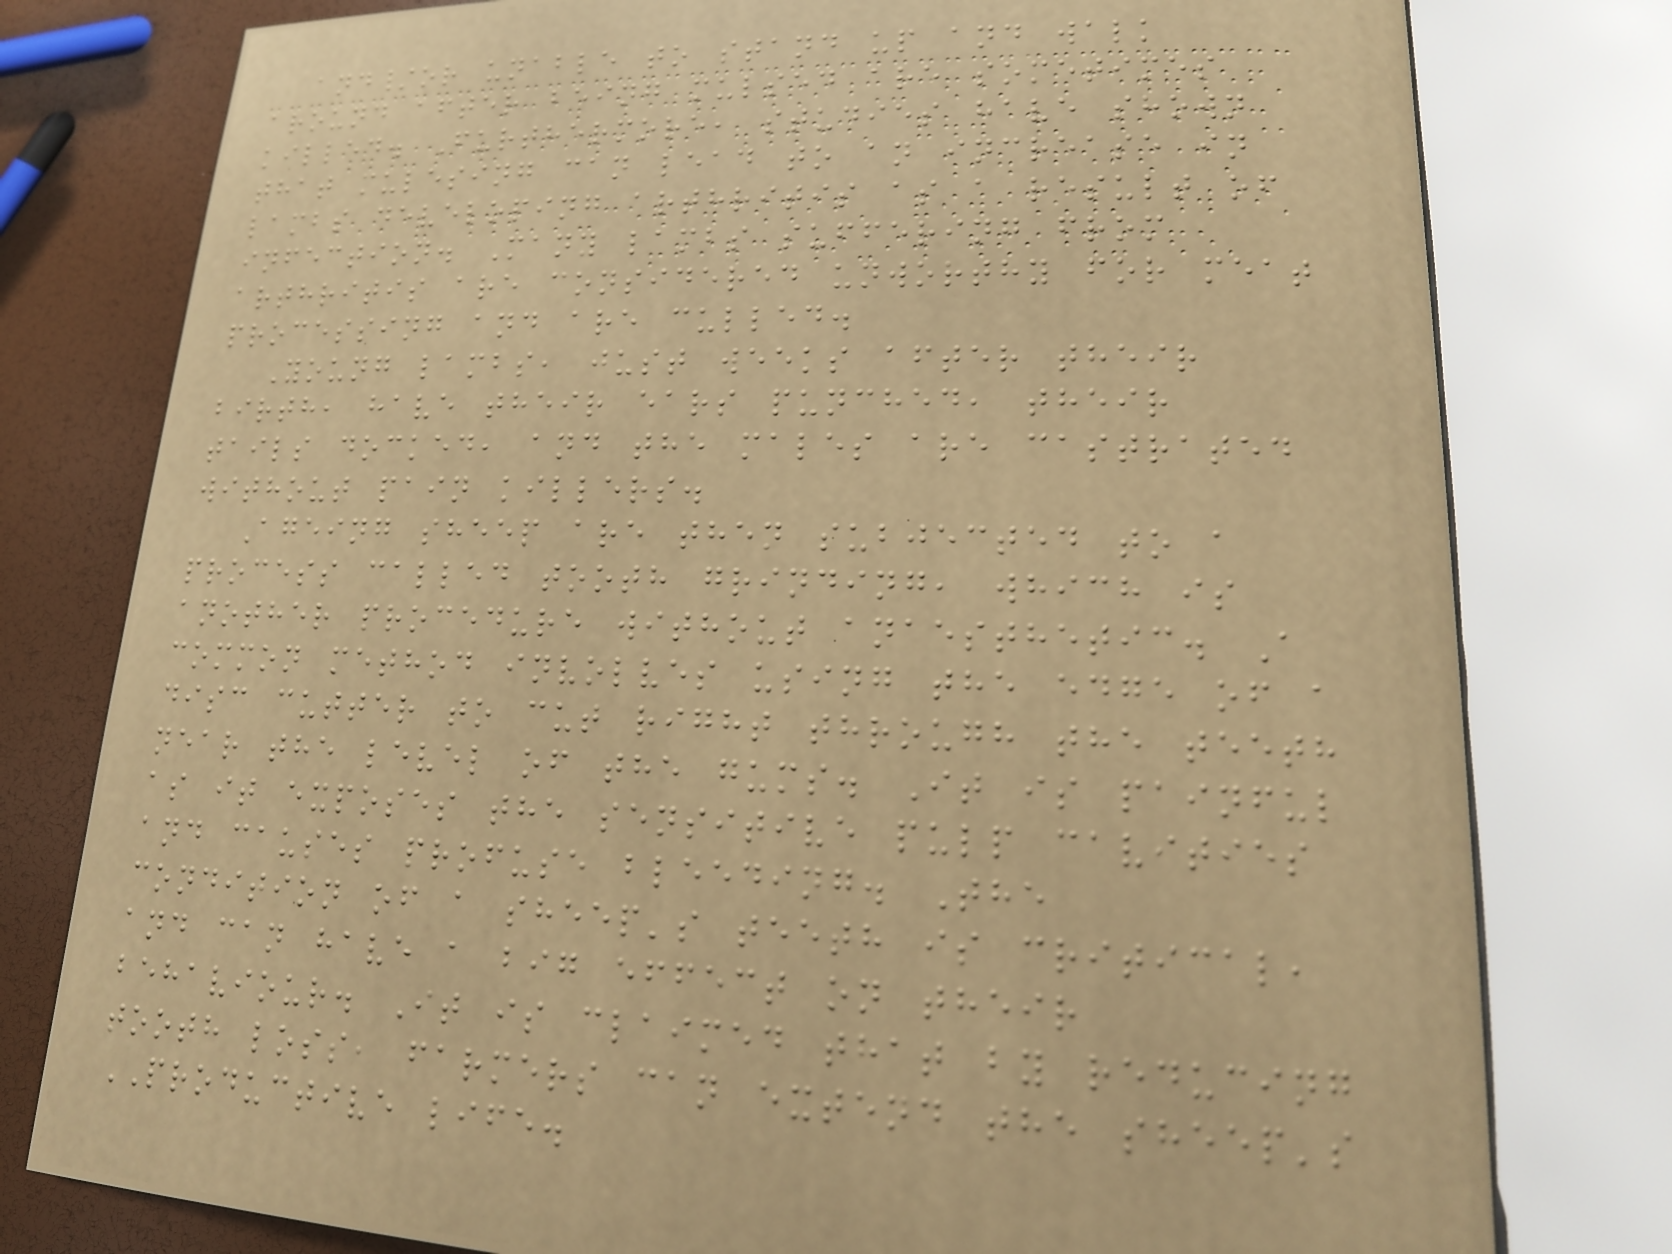and/or unable to stand up and walk
around after being mulsed are sometimes
killed. Furthermore, studies have shown
that mulesing can lead to an increase in
lambs developing arthritis as a result of
infection. Many lambs suffering from
arthritis are considered unworthy for meat
processing and are culled.
Young lambs, just weeks after their
birth, have their ears punched, their
tails docked, and the males are castrated
without pain killers.
Ageing sheep are then subjected to a
process called tooth grinding, which is
another procedure without anaesthetic. A
common method involves using the edge of a
disc cutter to cut right through the teeth
near the level of the gums. It is painful
as it exposes the sensitive pulp cavities
and causes profuse bleeding. The
condition of a sheep's teeth is critical,
and can have a big effect on their
behaviour. It is claimed that by reducing
tooth loss, farmers can extend the sheep's
PRODUCTIVE life.
